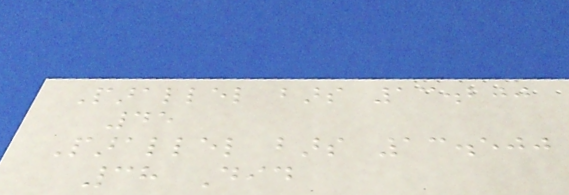Parallel bars 13.200
45
Parallel bars 13.500
38 Did
